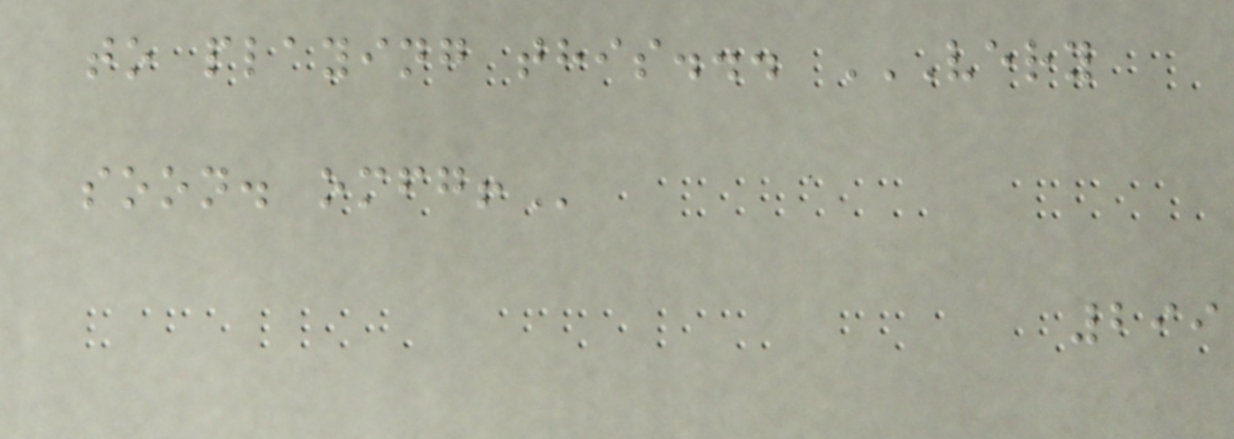to playing this... VERY
SOON. OMFG!
299
